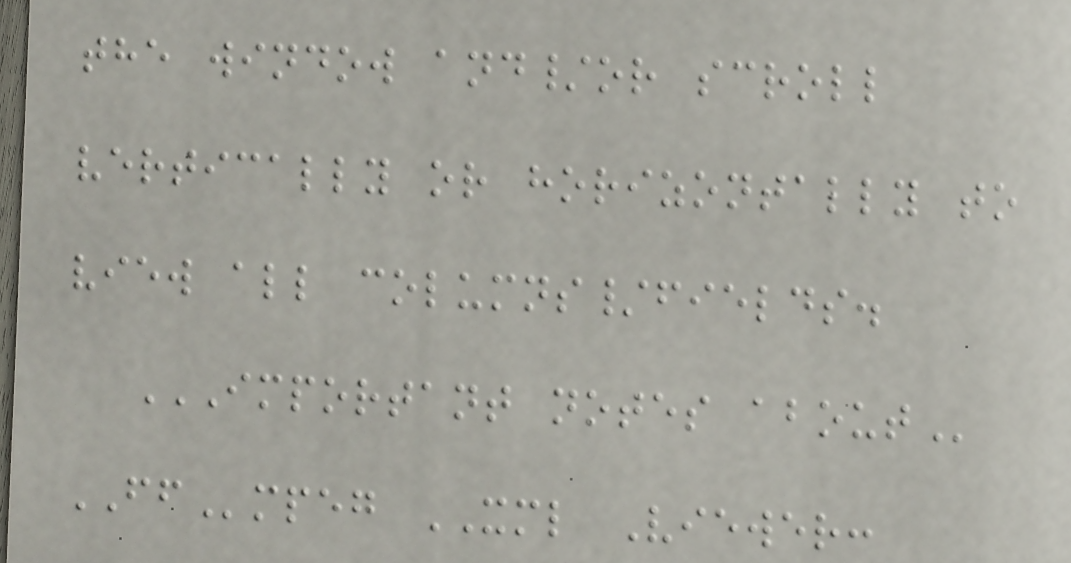the window and/or scroll
vertically or horizontally to
view all columns/fields.
IMPORTANT NOTES ABOUT
FFmpeg XML Viewer:
